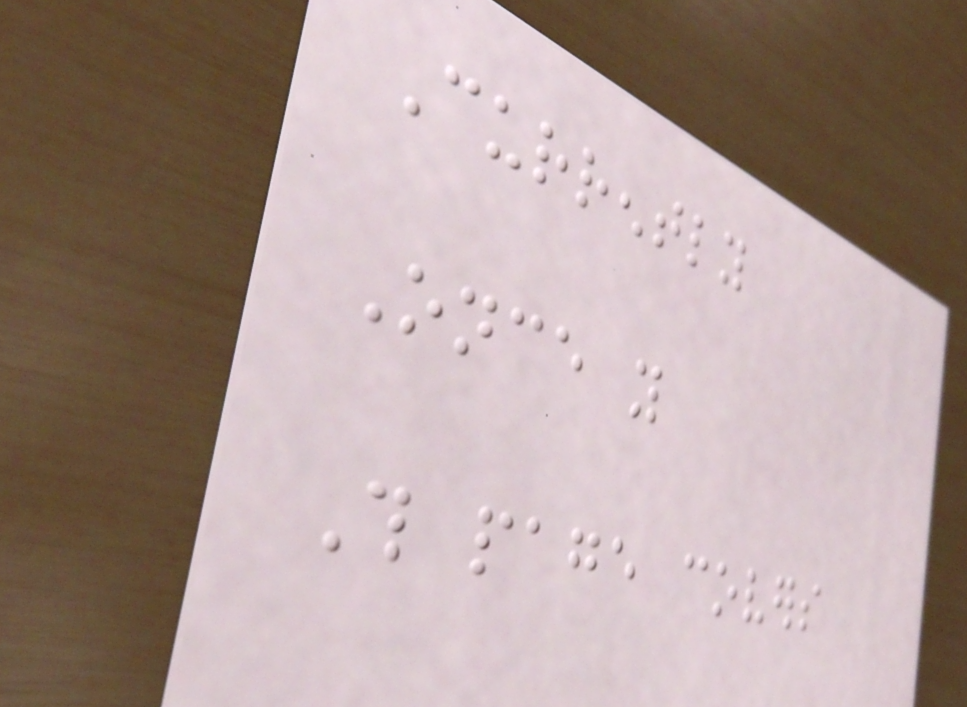Currently
Once you
This page covers
